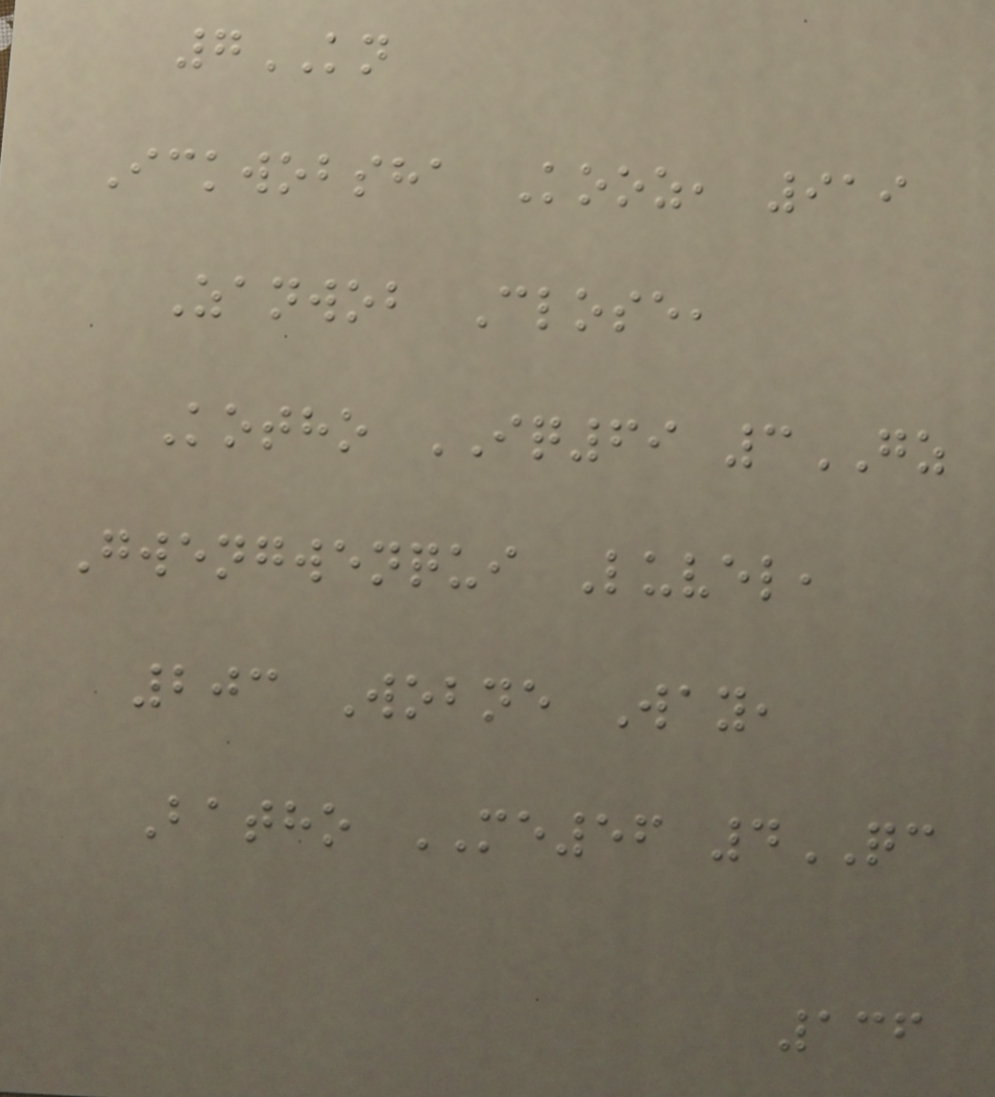7KN
Ickwobsha Kooz, 919
Zanwob Close,
Kotho IQ69 3GZ
Gwengwenqui Luvel,
203 Wobne Way,
Batho ME56 4QC
136
